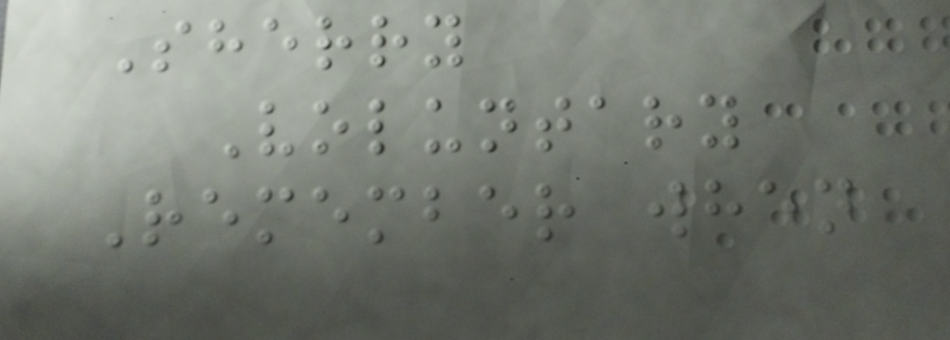Sherry
Voluntary
Remember when
